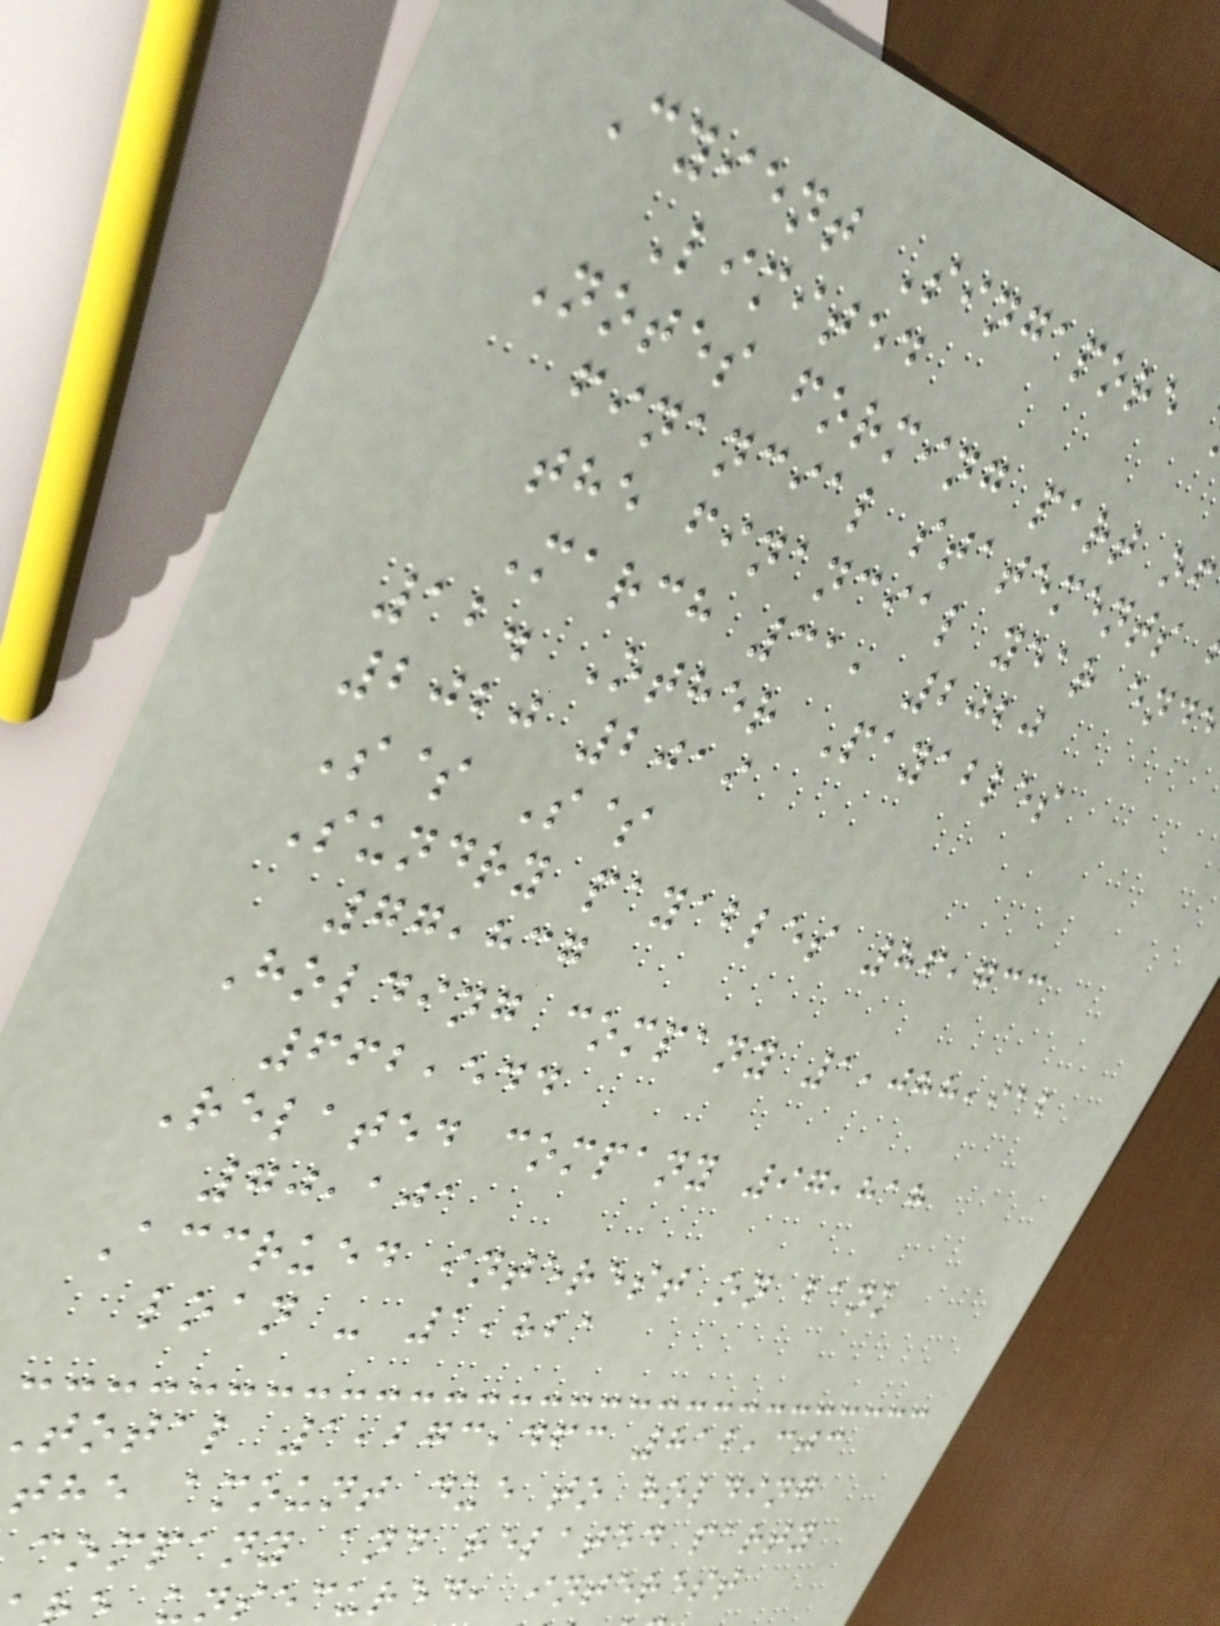Cyient Singapore
Limited
Notes forming part of
financial statements
the financial year end
March 31, 2020
12. Other Payables
2020 2019
S$ S$
Sundry payables 86,733
77,837
Holding company 1,088,912
662,544
Related company 97,818
70,101
Accrued interest on bank
loan - 1,821
total 1,273,463 812,303
the amount due to holding
company and related party
unsecured, interest
